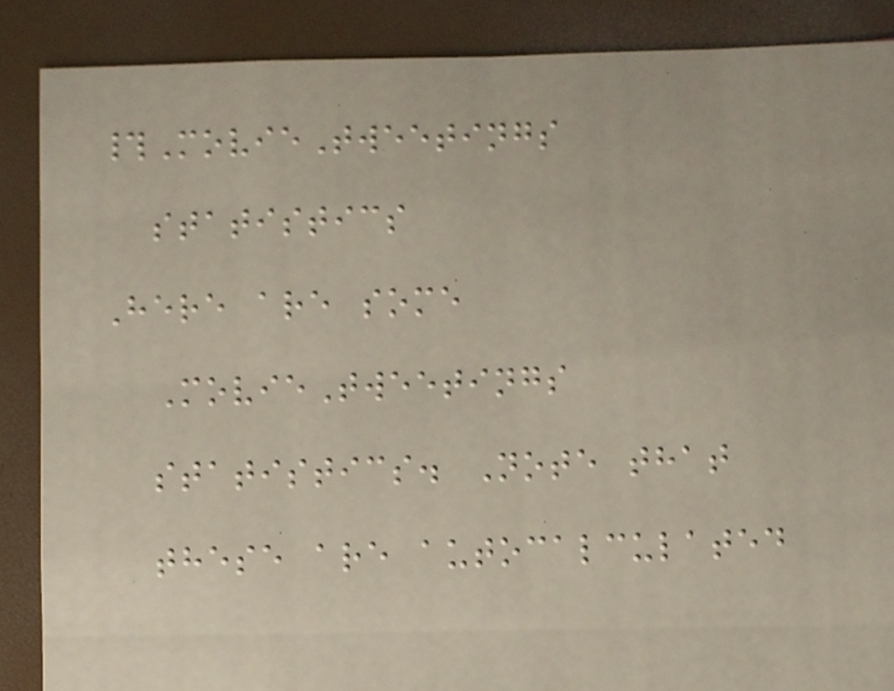#MovieTweetings
statistics
Here are some
MovieTweetings
statistics. Note that
these are autocalculated
